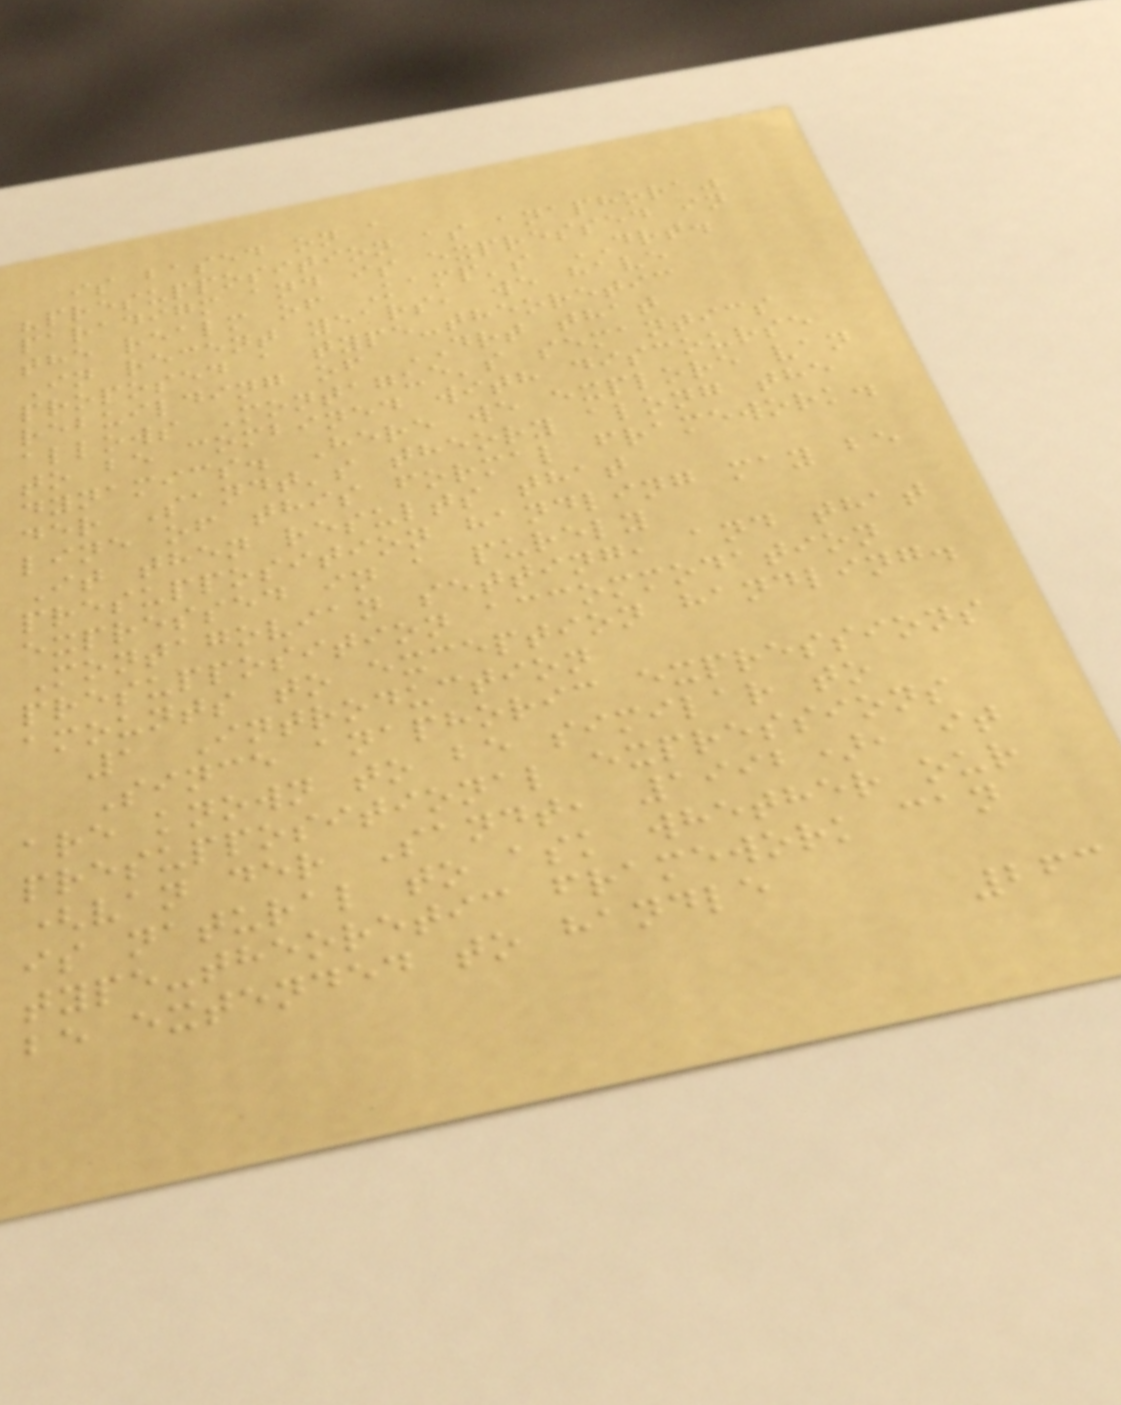is based on a
"presupposition as anaphora"
paradigm and is expressed in
the realm of Kamp's DRT.
In recent years, we have
proposed a type-theoretic
rebuilding of DRT that
allows Montague's semantics
to be combined with discourse
dynamics. Here we explore van
der Sandt's theory along the
line of this formal framework.
It then results that
presupposition handling may be
expressed in a purely
Montagovian setting, and that
presupposition accommodation
amounts to exception handling.
1 Introduction
Since anaphoric expressions
are known to be similar to
presuppositional expressions
(van der Sandt, 1992), it
is natural to ask whether our
type-theoretic framework can
be extended to handle
263
